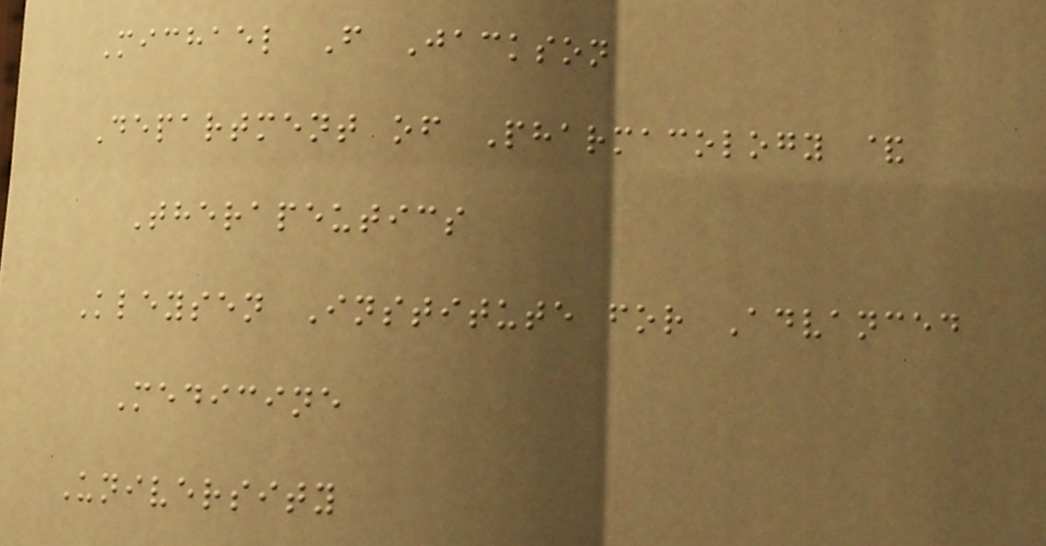Michael F Jackson
Department of Pharmacology &
Therapeutics
Kleysen Institute for Advanced
Medicine
University
